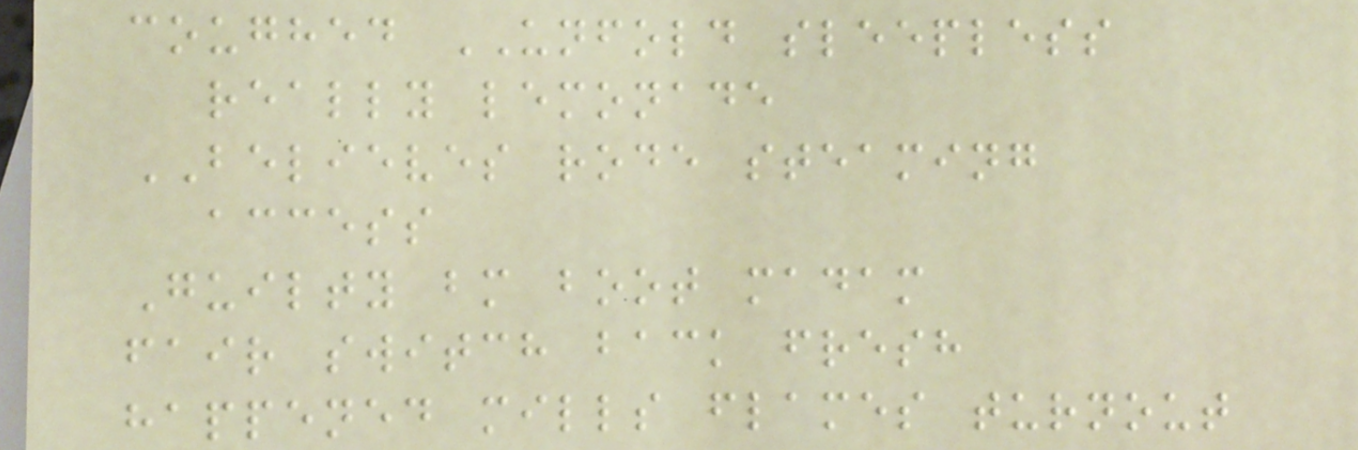coughed UNFOLD sleepless
really lemonade
BELIEVES rode steaming
access
Guilty bm boot madam
fair switch back fresh
happened mills flames turnout
